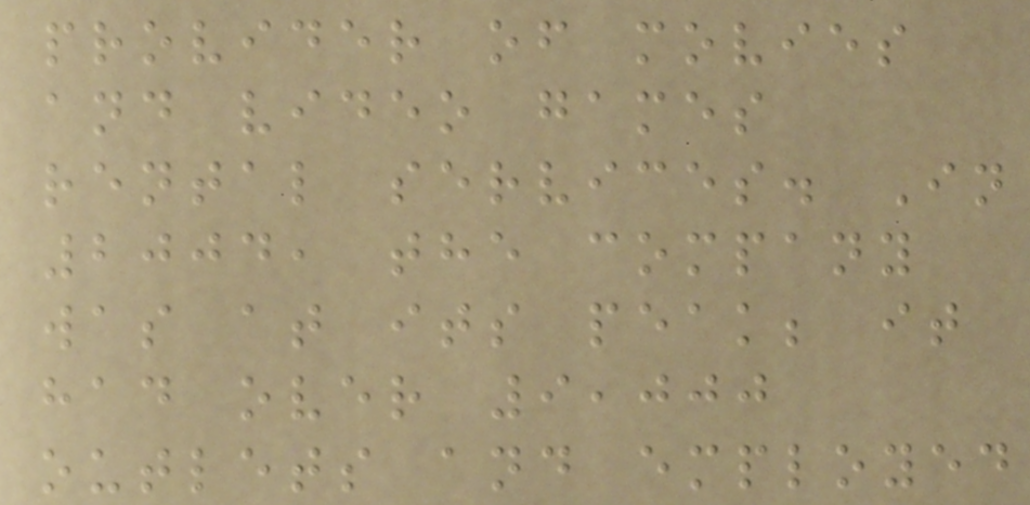provider of movies
and video games
rental services. In
2004, the company
was at its peak; it
had over 9,000
outlets and employed
